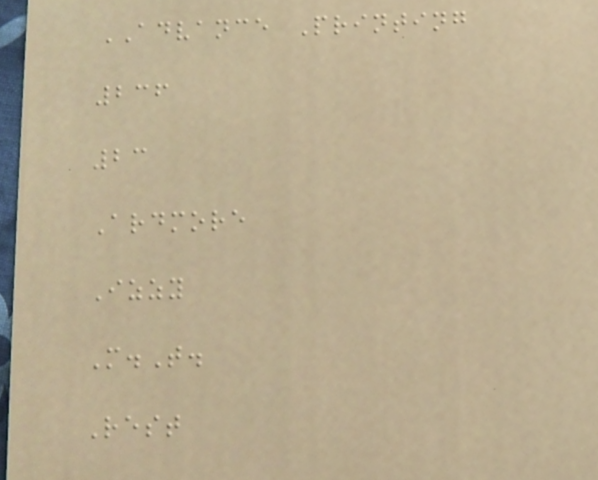ADVANCE Printing
236
23
Ardmore
Izzy
M.T.
Rest
